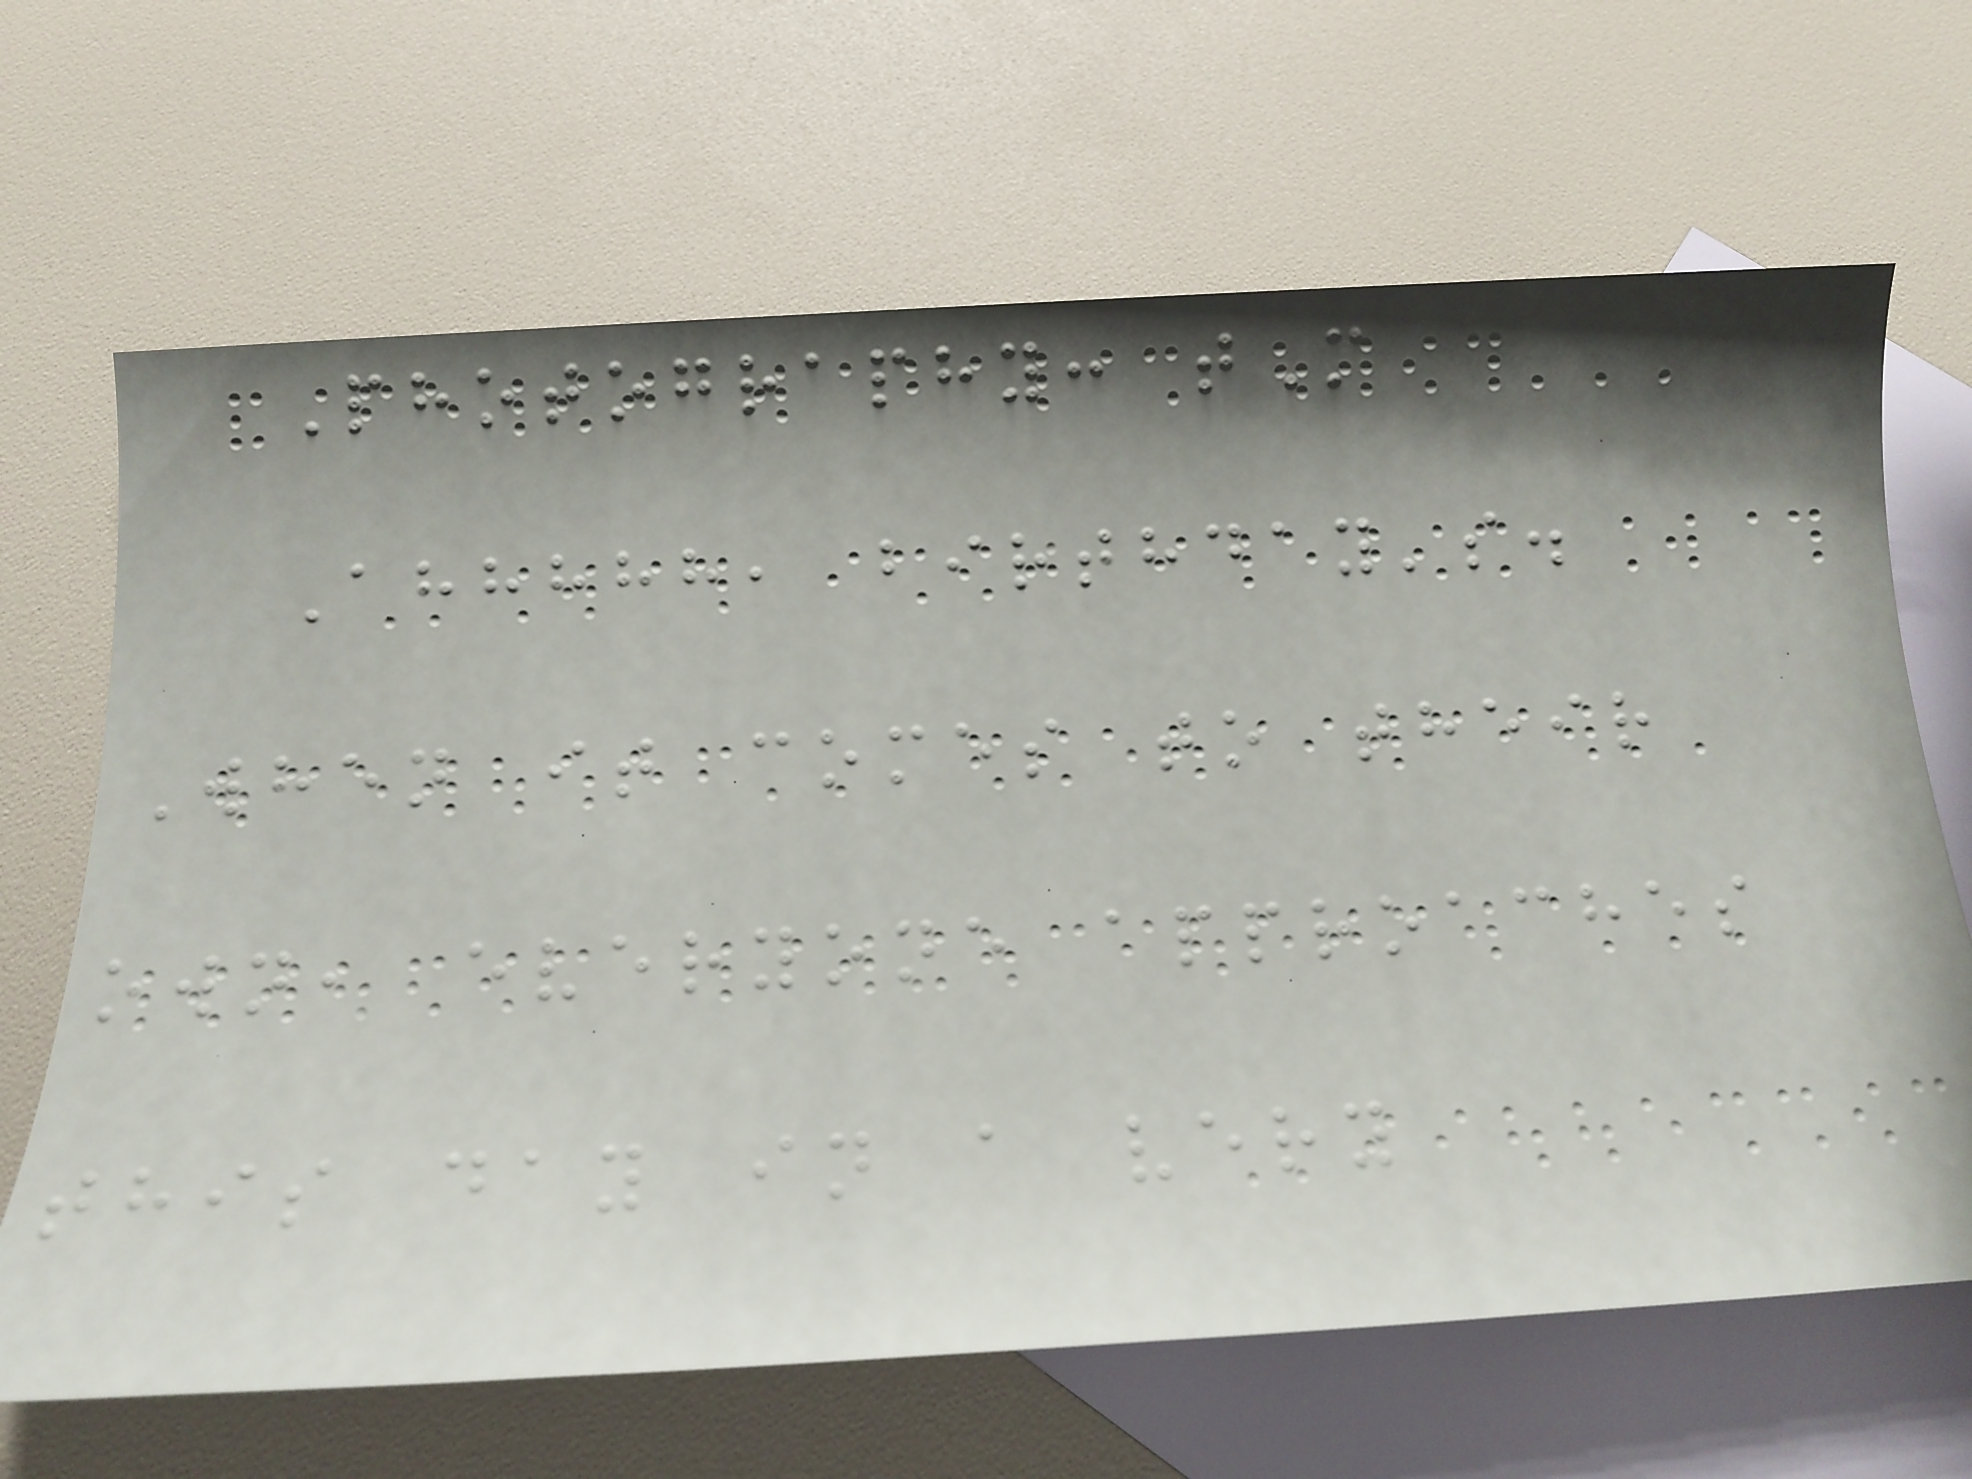Photography: tM
Ahhhhh, birthday's.
When it comes to their
own, everyone approaches
this day in a very
